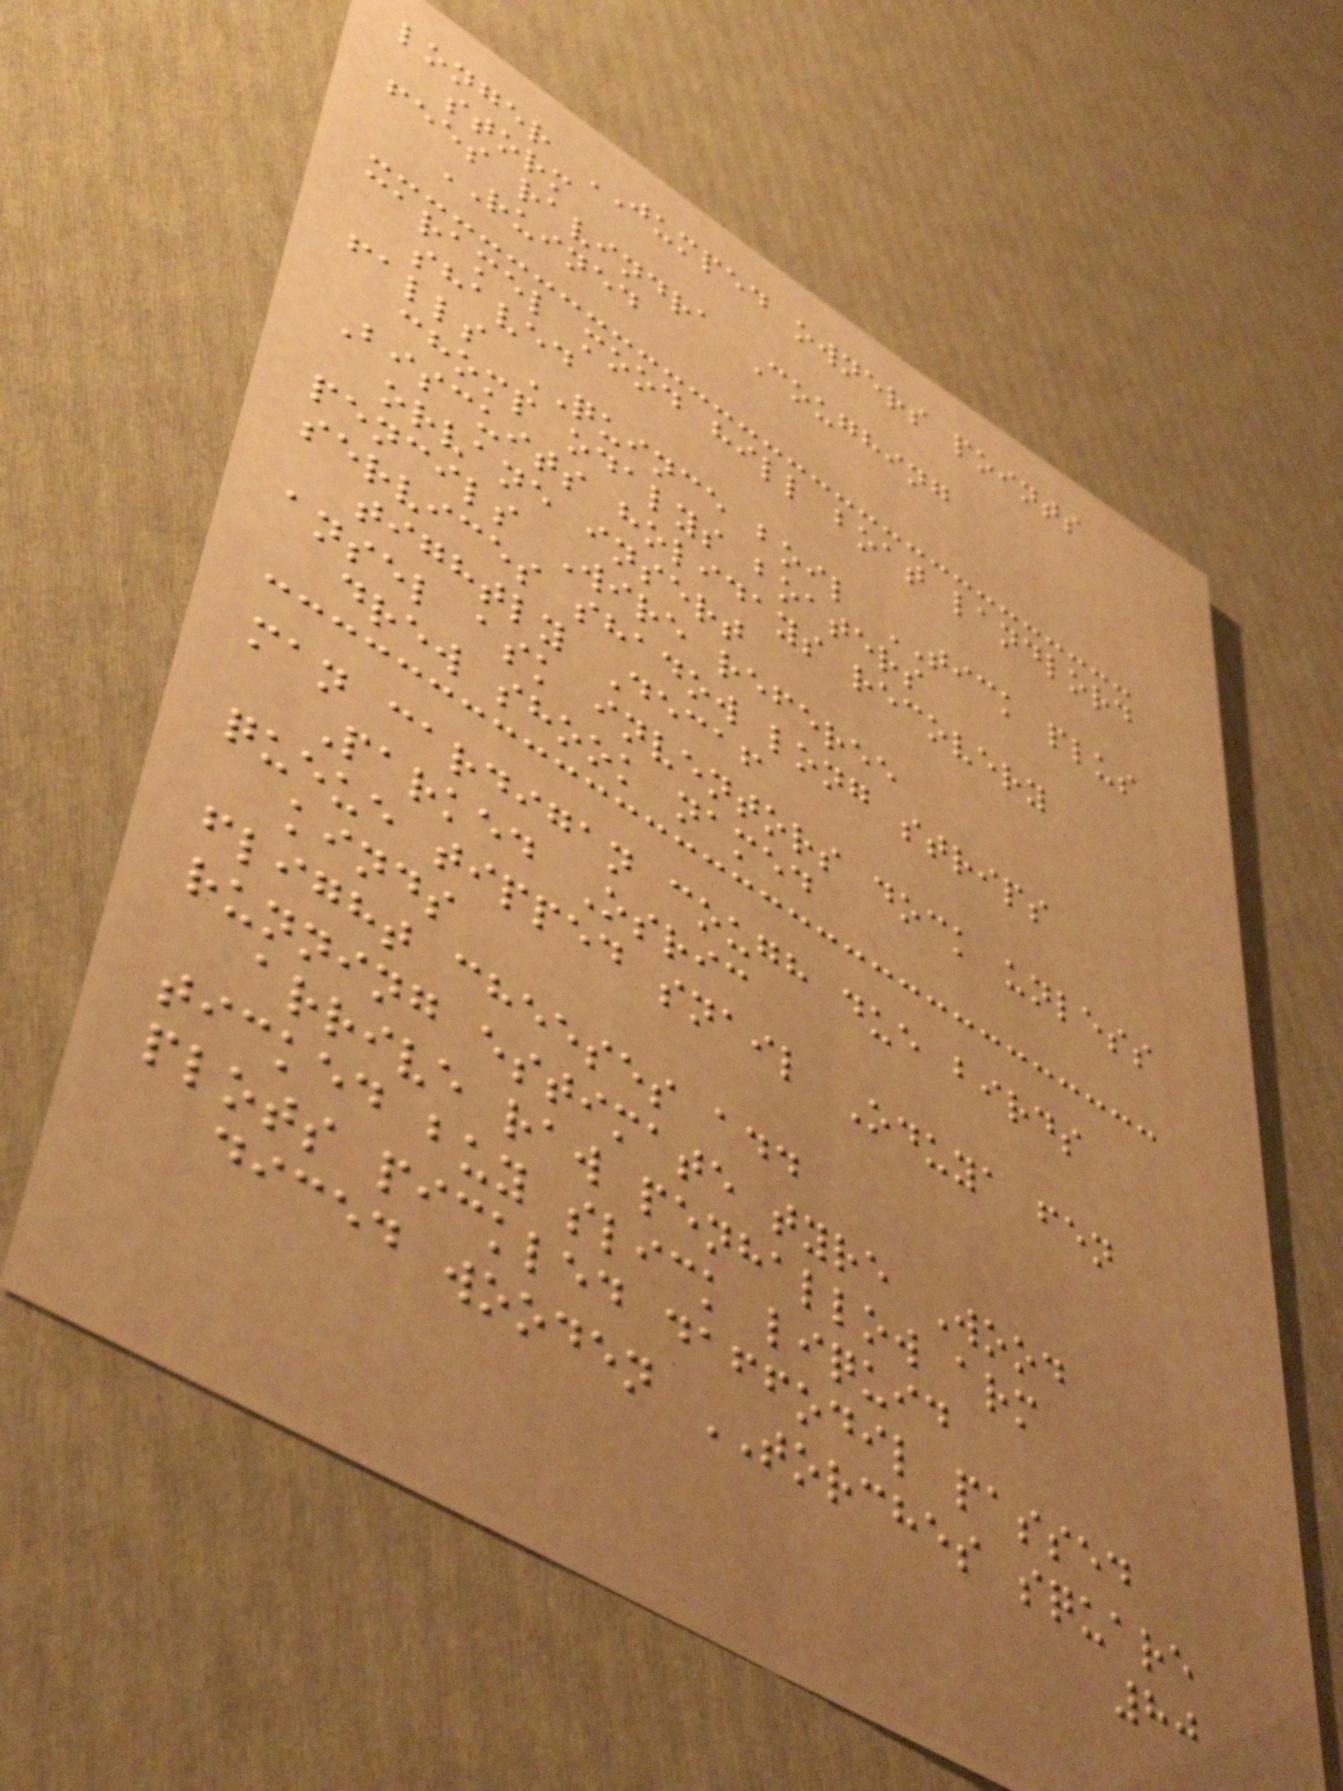longer JUMPED owners points
storm
fees ravindra Coughing
RUINED
caramel mood hill boat landlord
shaved
falls QUINCE boil TICK plus
chomp odalys boaters
Biscuits holidays recovery
orvane insert
pencils Wire referee
services shadow long strips
tightly Decaf
ansel ask inventors dock unless
drew shook named
man cardigan cough due birds
Parked Osric
queue tipped snail Oduya fen
kinds
flight cheeses add
running estimate tyre Wood
arrive raw penhallow arm
ticked buy slick liquid
plots pickled daffodil passed
diced wooden TORCHES square
80
